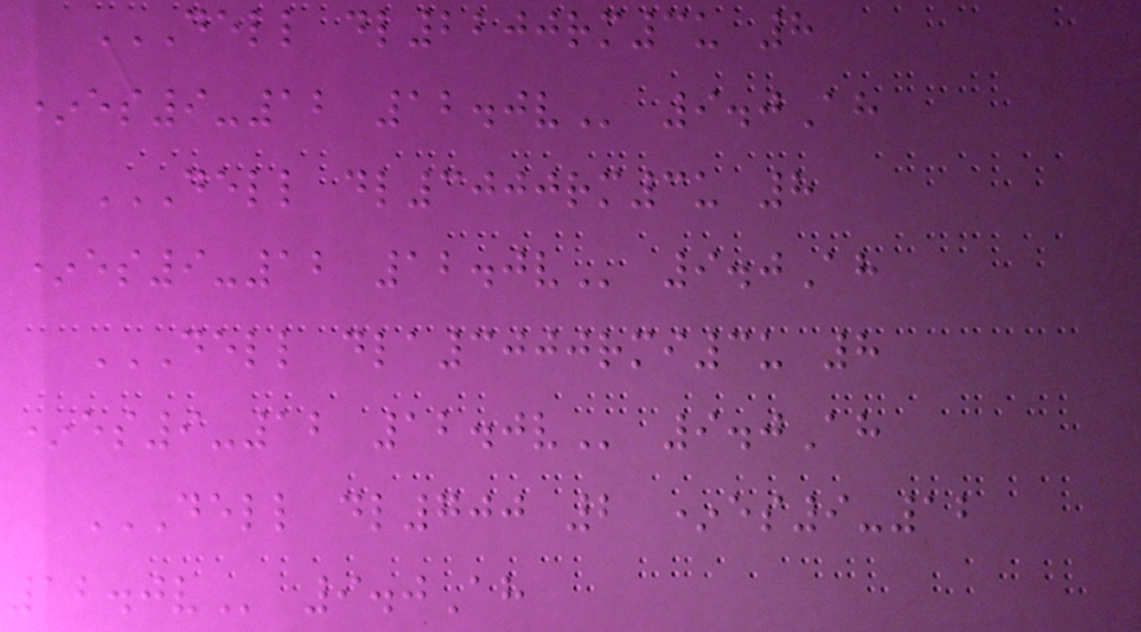DELL DL2200RM3U 8
*ES9-12 12.0V 9.0Ah
DELL DL3000RM3U 8
*ES9-12 12.0V 9.0Ah
DELL DLA3000RMI3U 8
*ES9-12 12.0V 9.0Ah
DELL DL700 2 *ES9-12
12.0V 9.0Ah
